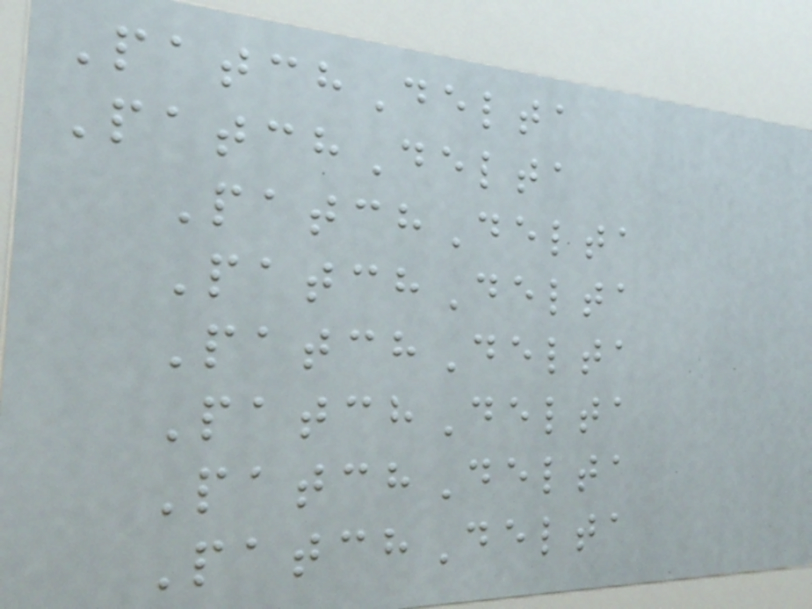PatchDelta
PatchDelta
PatchDelta
PatchDelta
PatchDelta
PatchDelta
PatchDelta
PatchDelta
